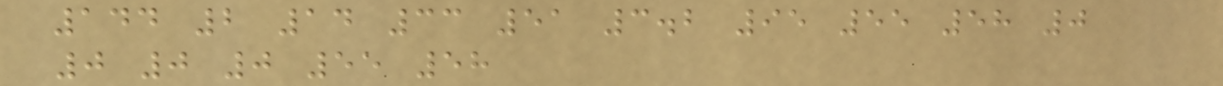144 2 14 33 51 3.2 95 55 58 0
0 0 0 55 58
